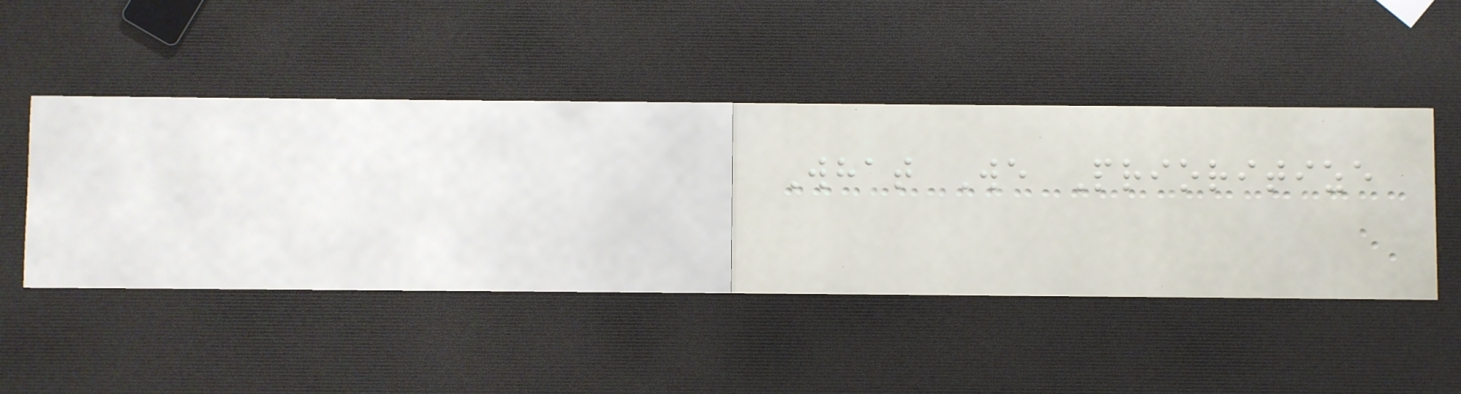What We Prioritize
